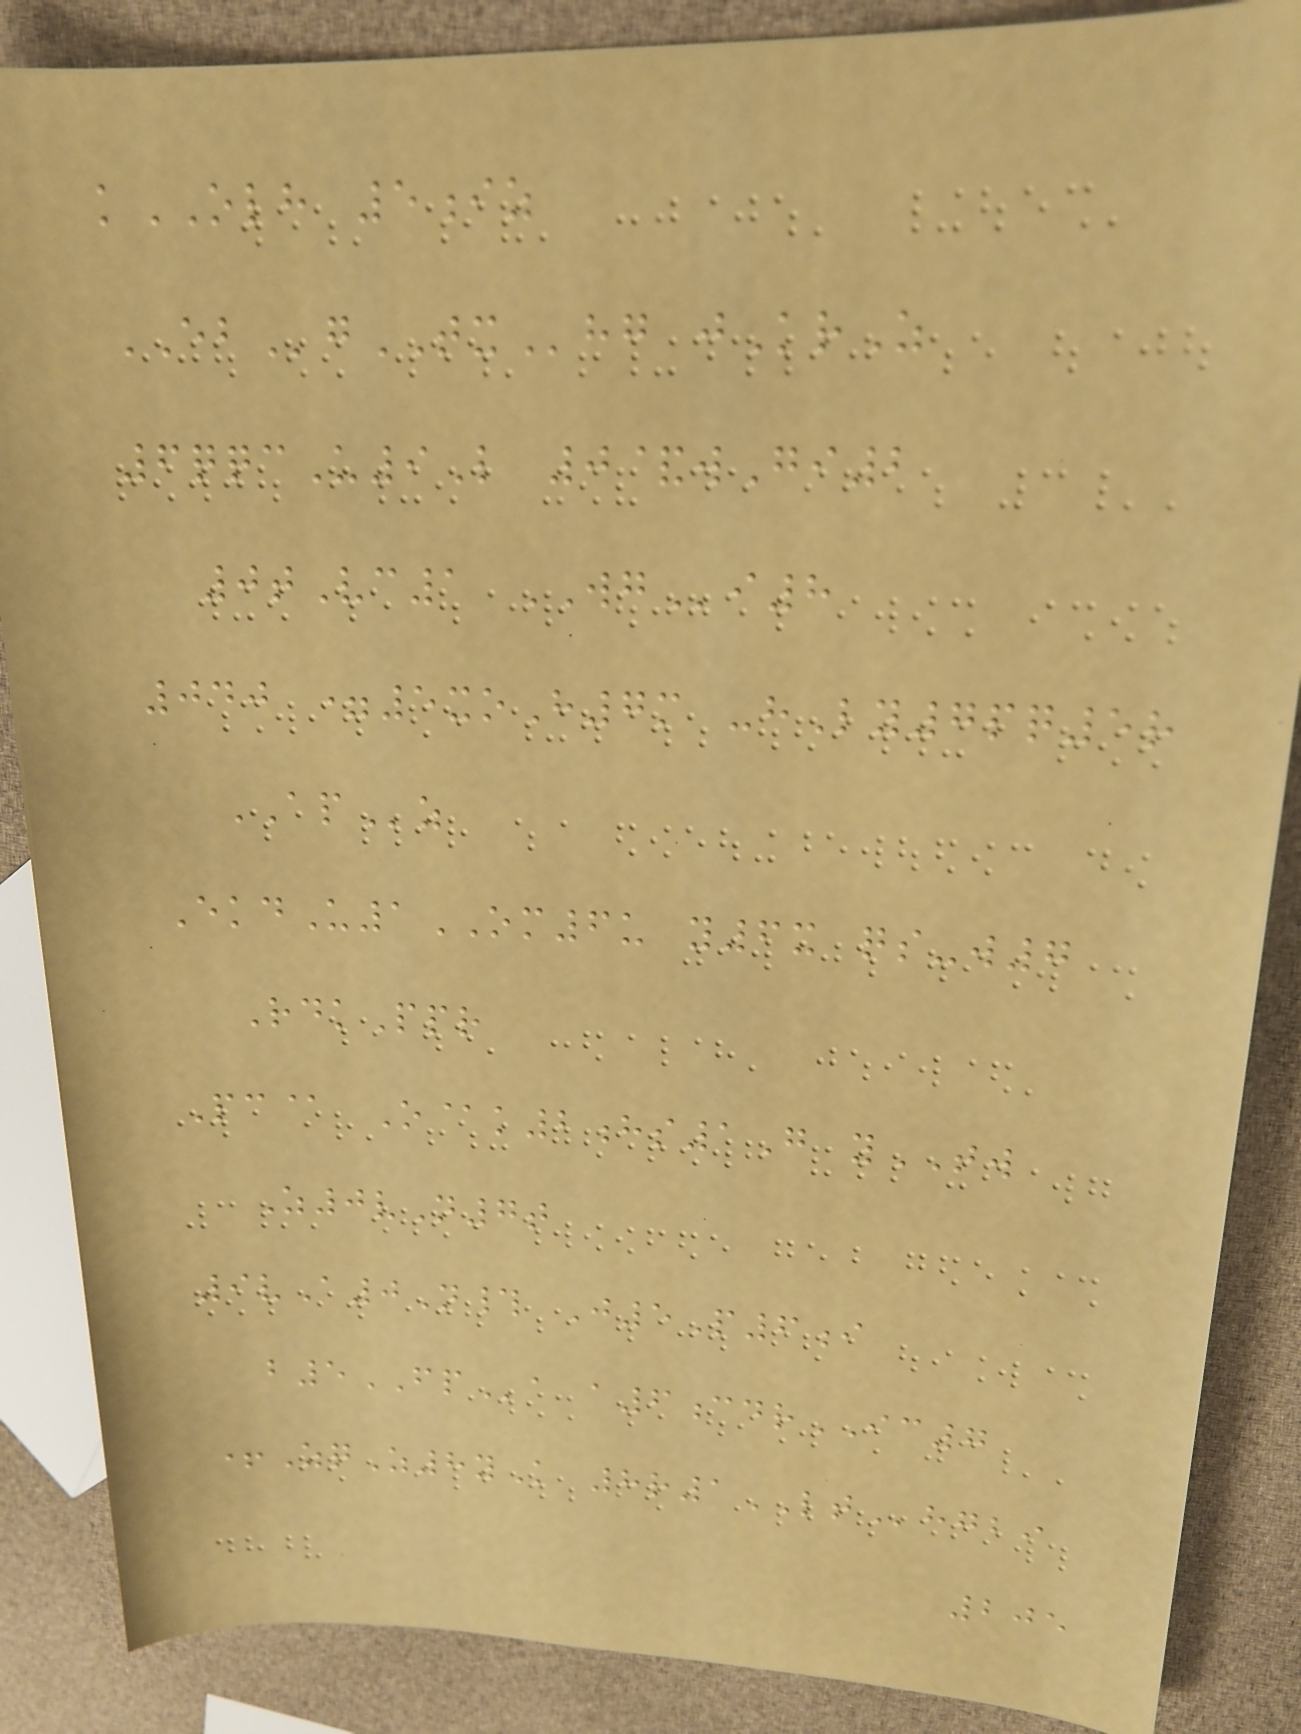kOLH 5iz
EBgTXhg jKrZ
6qqcU9L 0&wGi2
0tVc1 WGi8
040 =5xoH7m -hLy7pq5r
APz
EkdU1OM6u y6x qs-w7
RdkPpr
Pc@ O@k2hs1G yTW
Z0vN7t
9vA0N# J5P6i
b5FPa a6cdrIC7
+ZqZ8yK 8r1LThgbi
205
